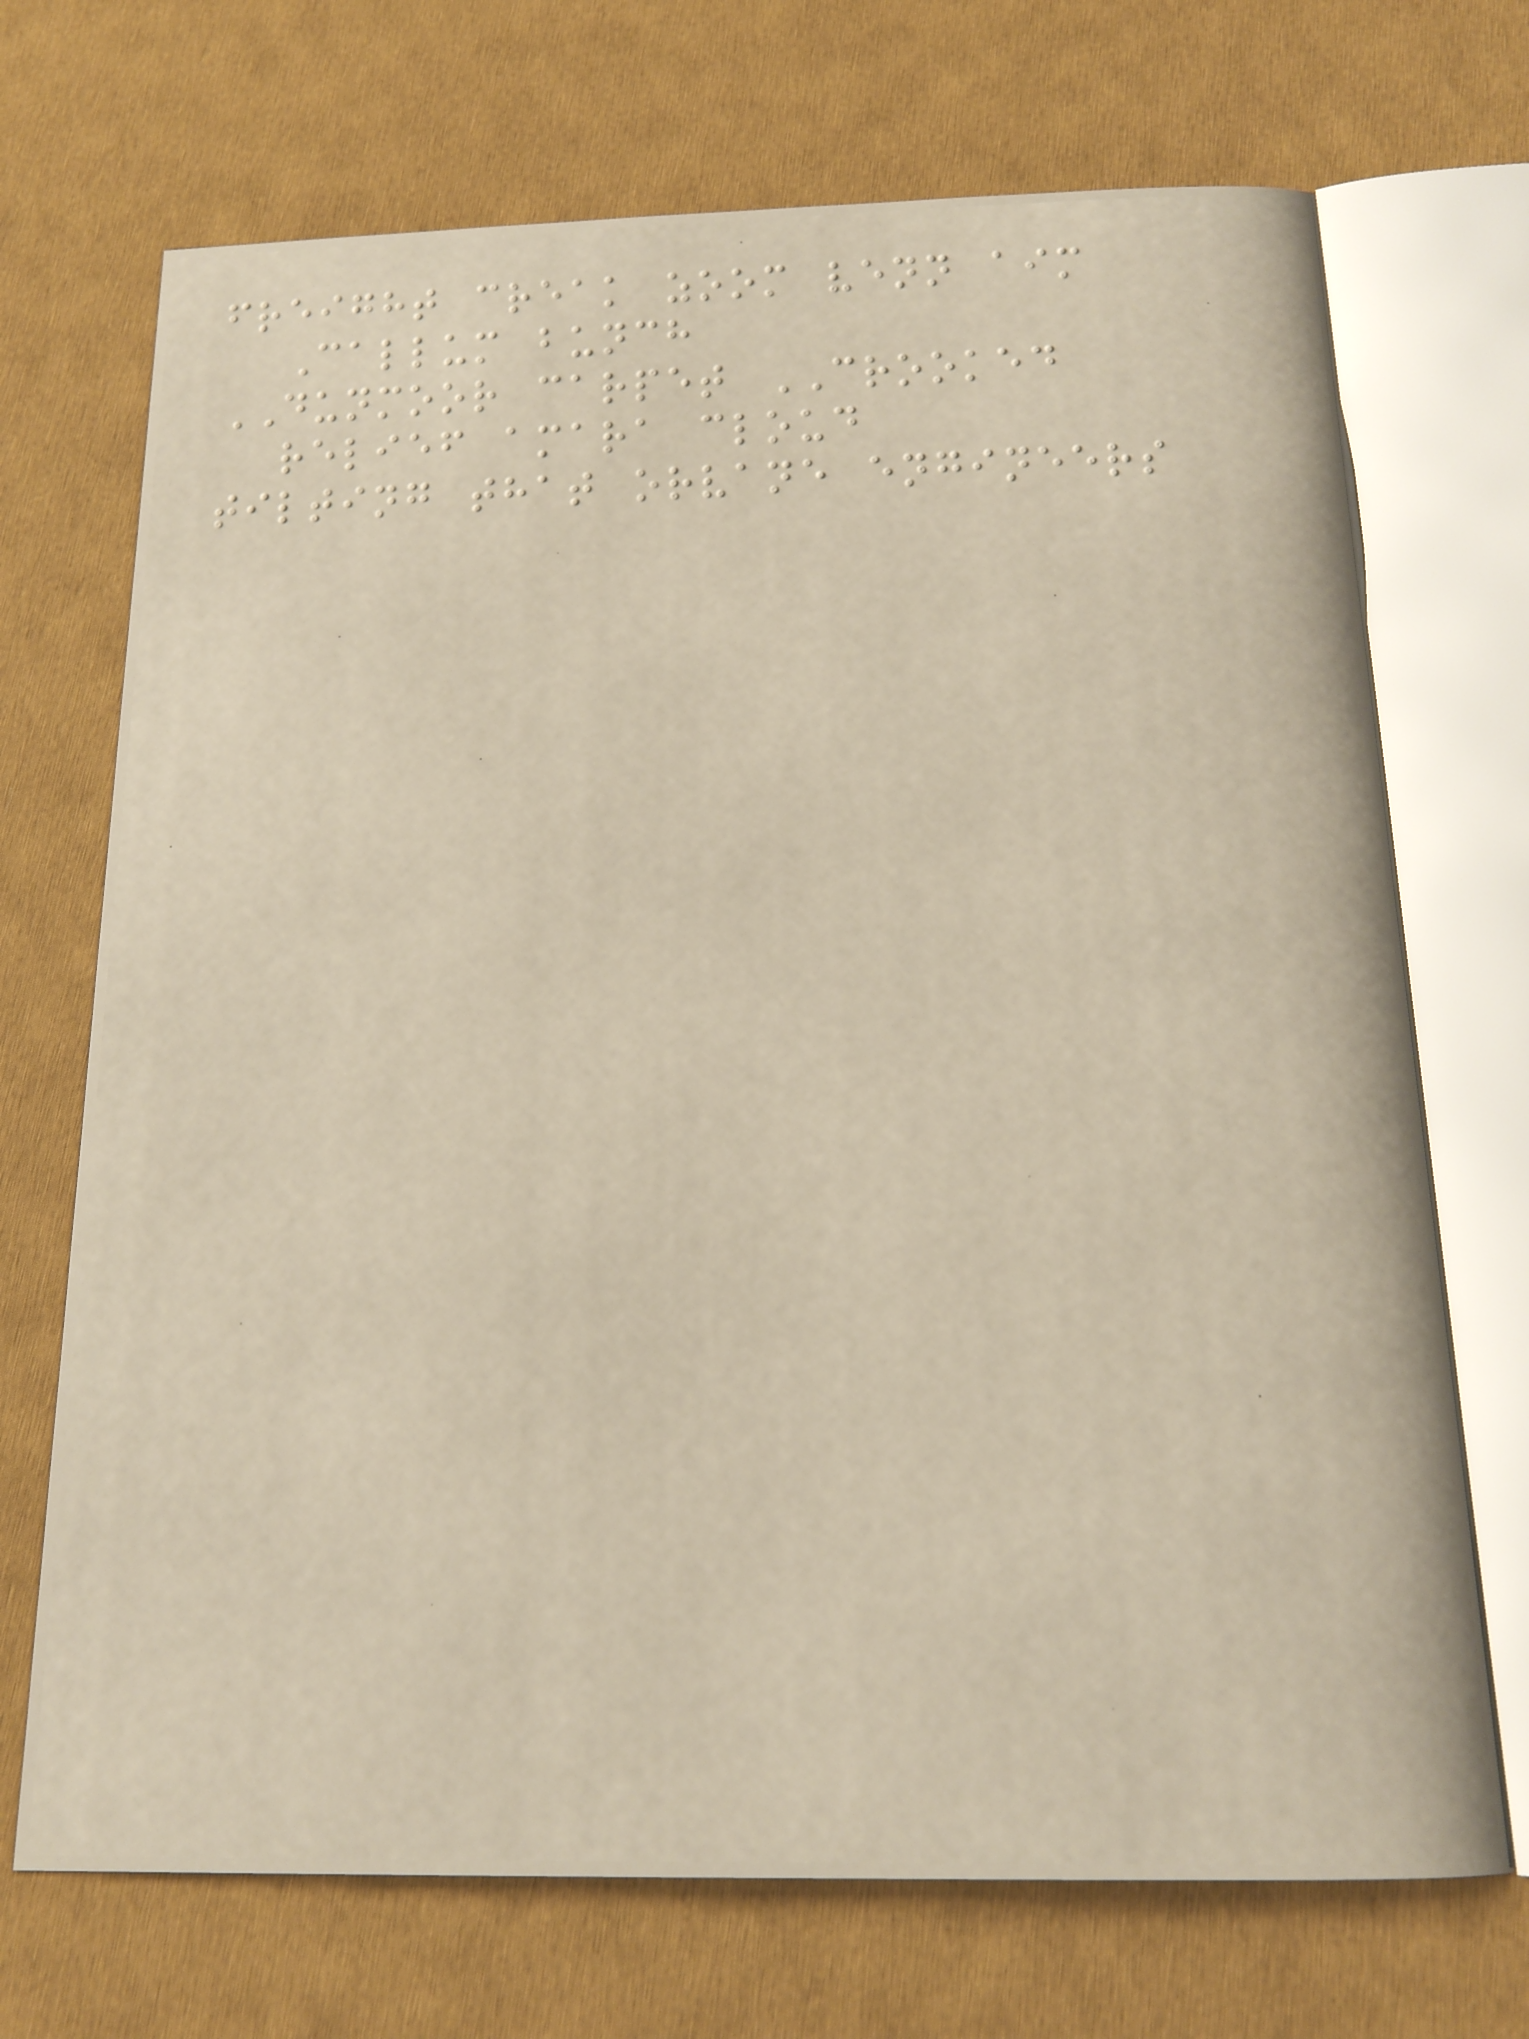freight creak zoom venn aim
Callum bunch
DUNMOOR carpet CROOKED
relief amara cloud
tilting that orvane engineers
